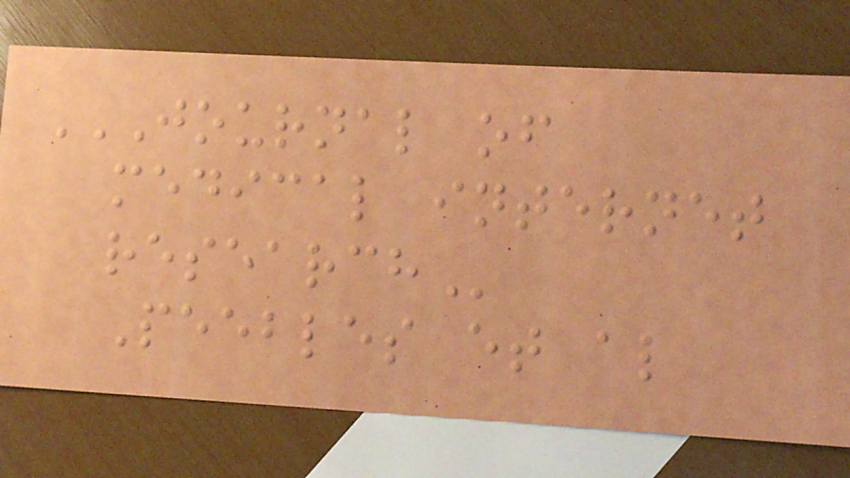JOURNAL OF
MEDICAL INTERNET
RESEARCH
Peebles et al
